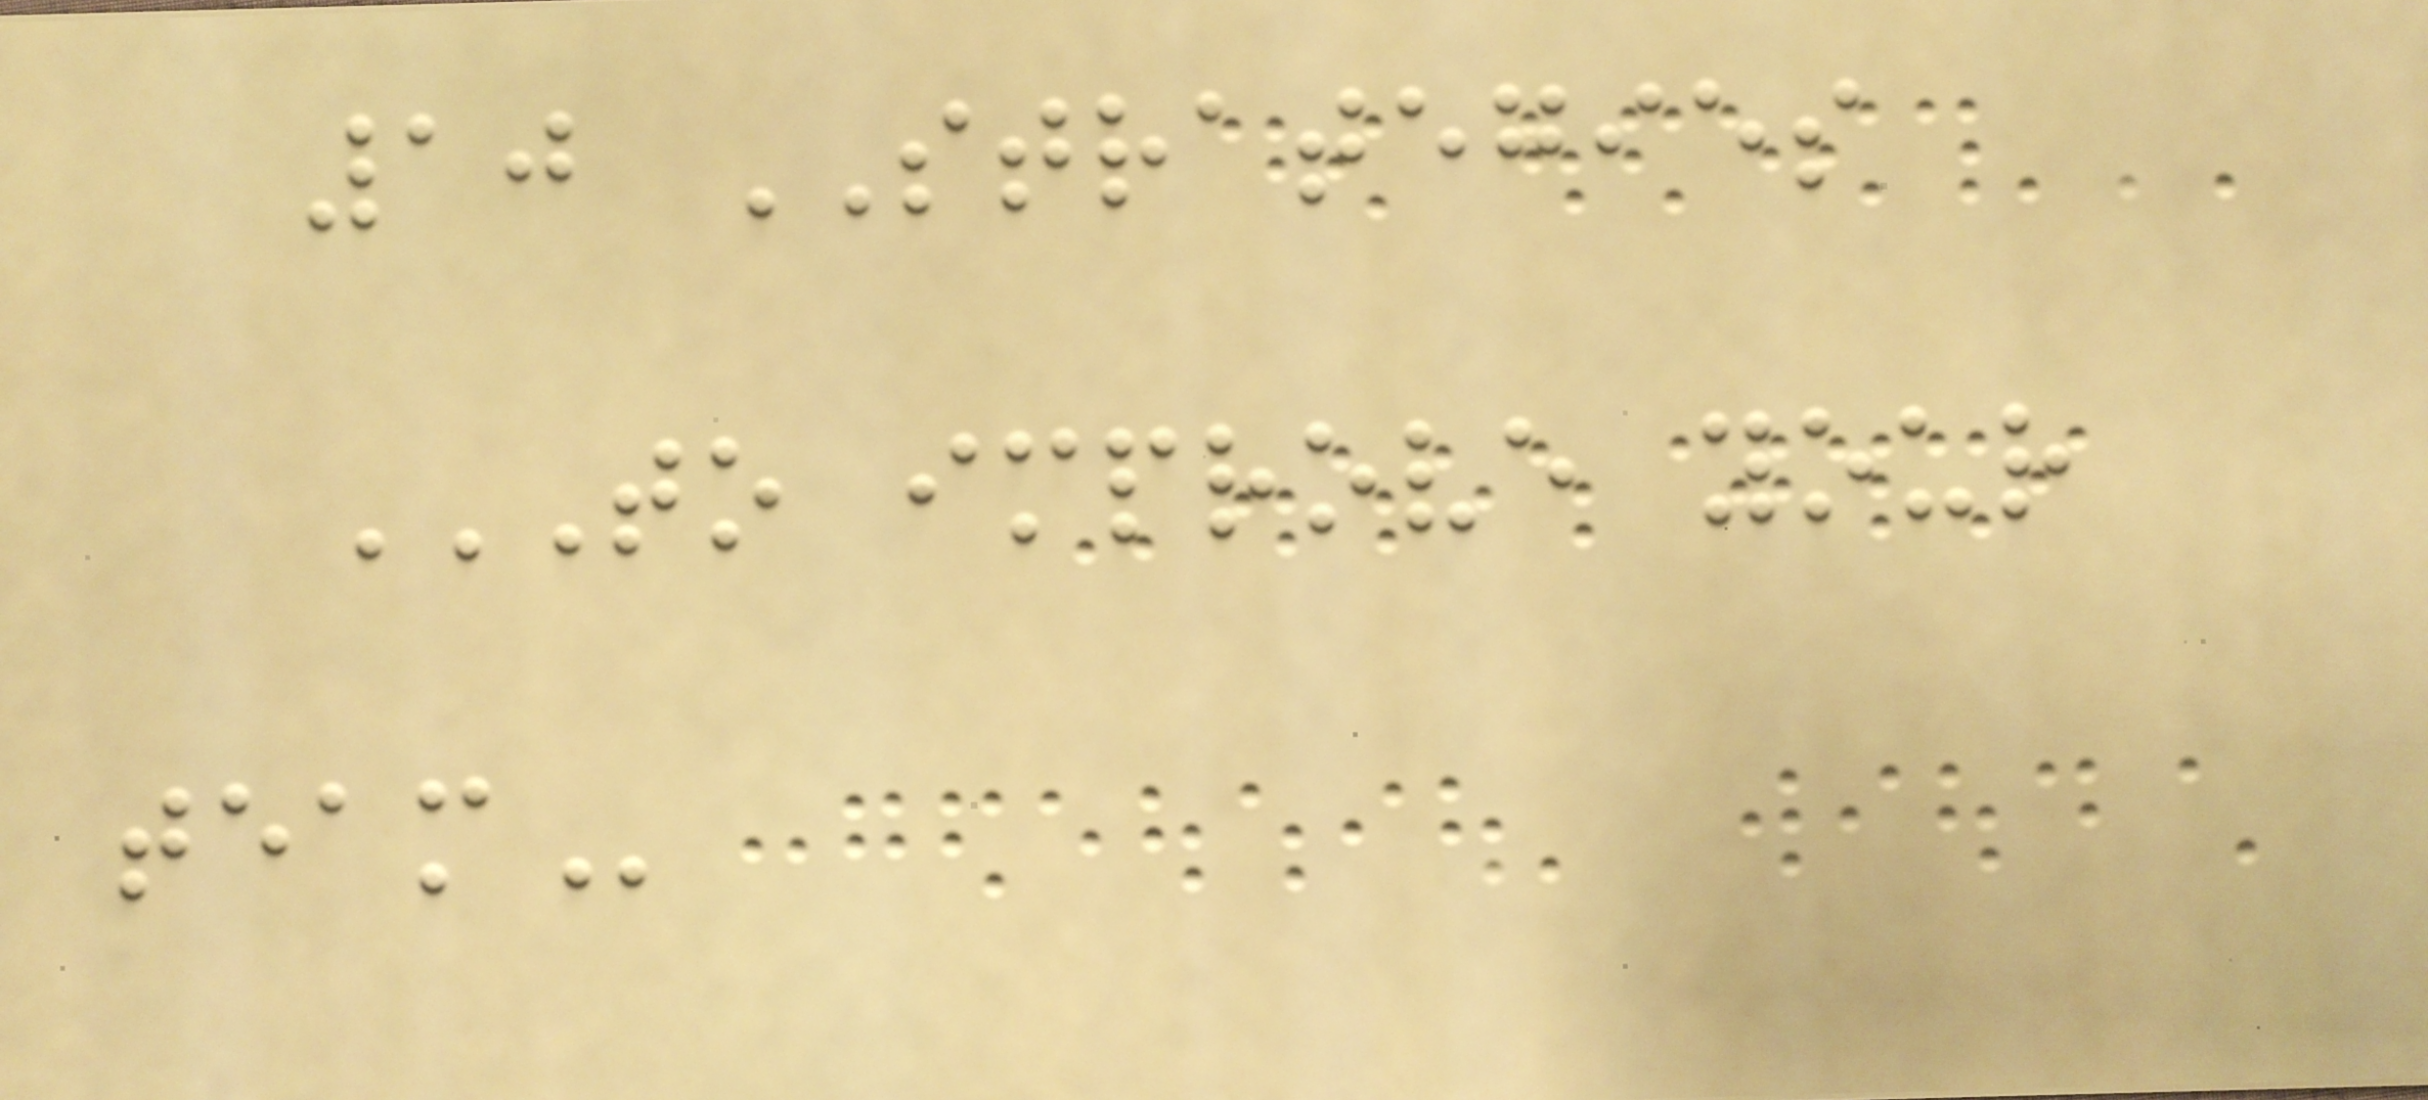10 STRATEGIES
TO IMPROVE YOUR
TEAM
